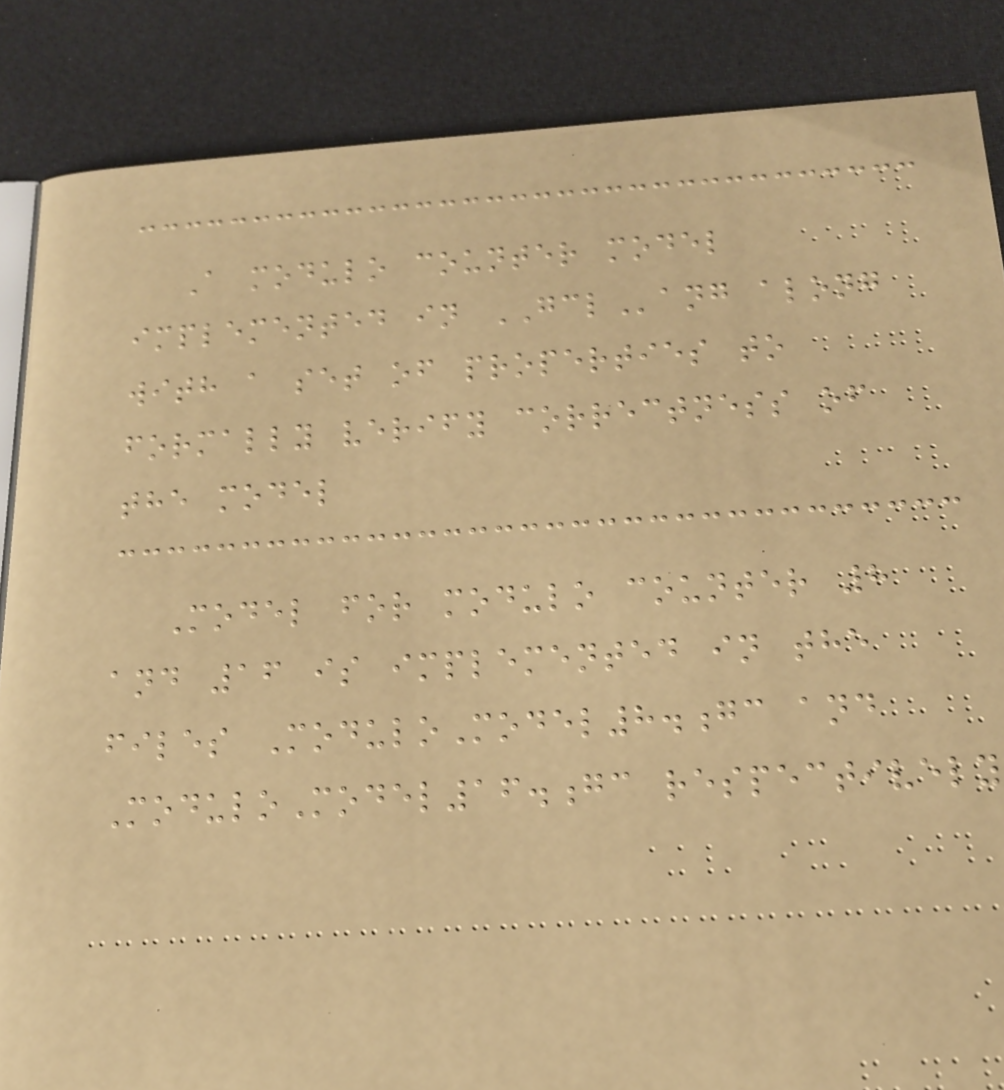A modulo counter model
implemented in GCLang along
with a set of properties to
formally verify correctness of
the model
Model for modulo counter 8
and 16 is implemented in the
files ModuloModel8.gc and
ModuloModel16.gc respectively
